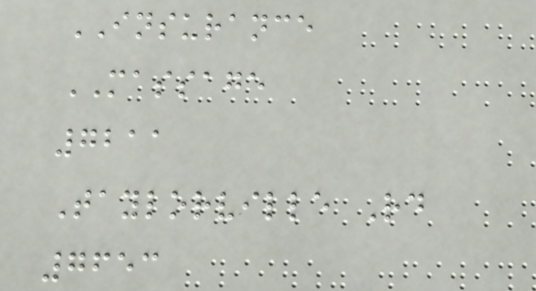INSURANCE
MASSAGE
7211
Taylorville Rd
7653
